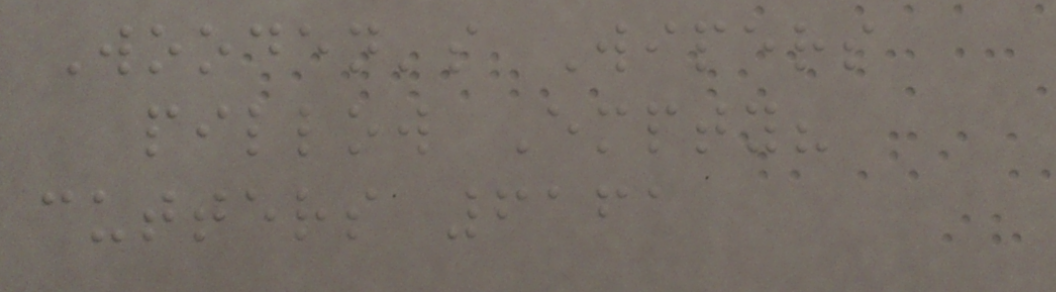Wooden's Wipers
pillow Empty?
cutters 6161
